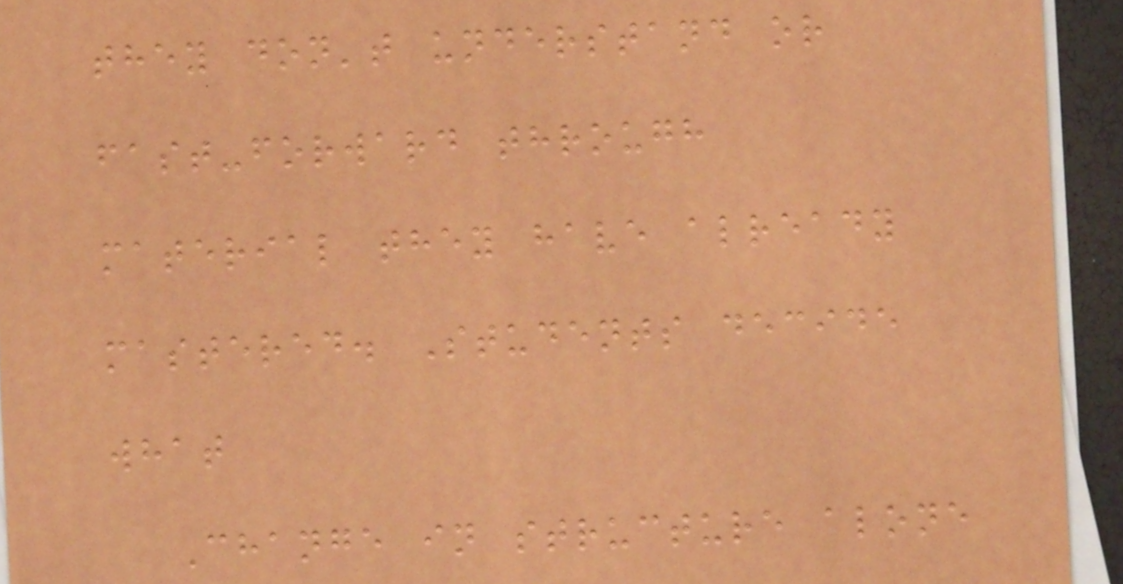they don't understand or
fast-forward through
material they have already
mastered. Students decide
what
Change in structure alone
